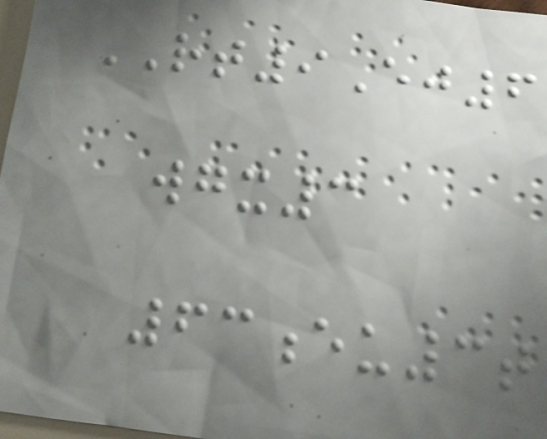RT9Ej6
wgx3
63eu3t
